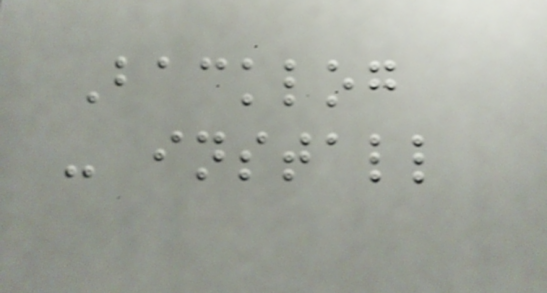Backlog
- install
